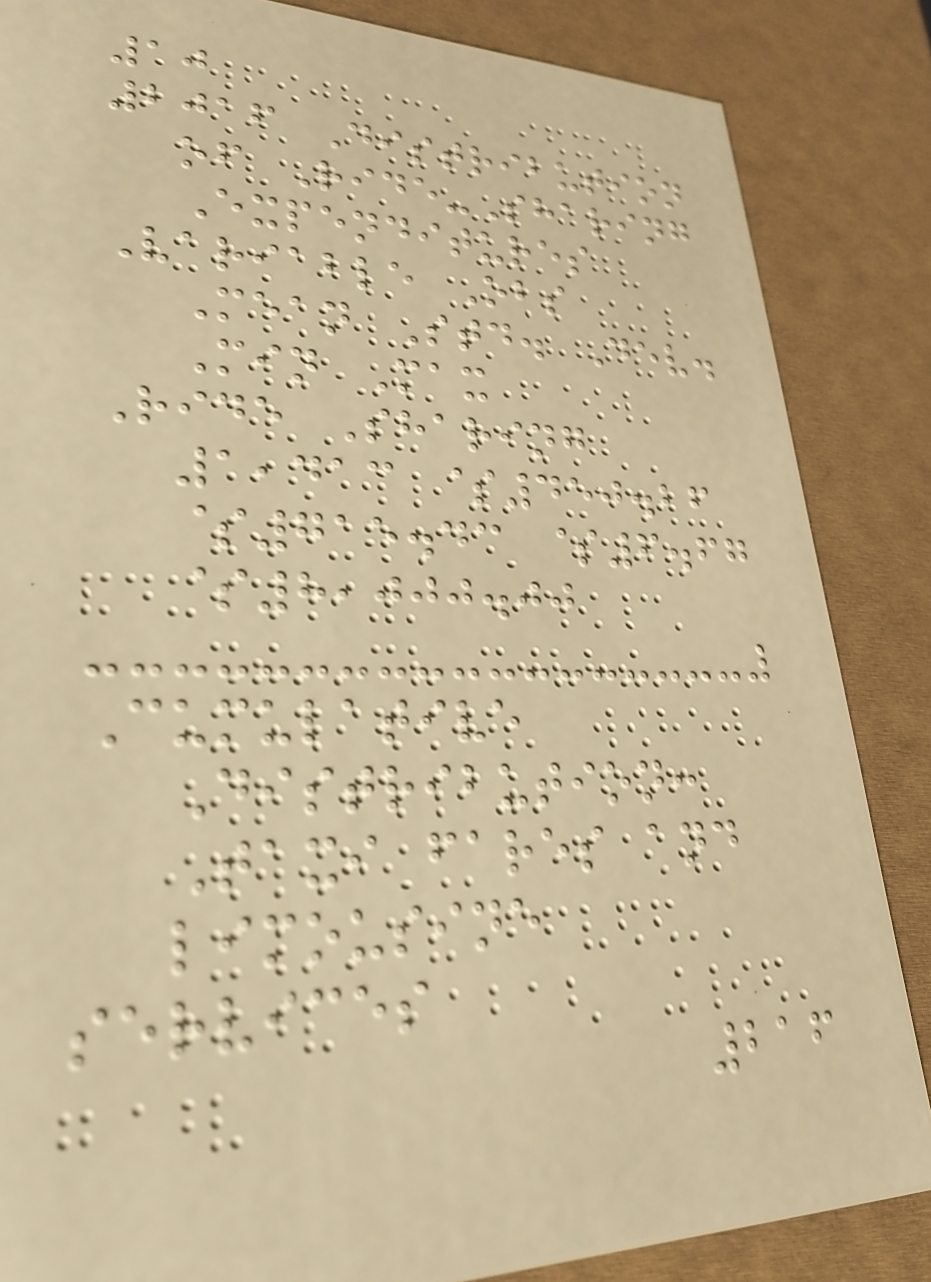10
2016 Distribution
of Ride-Sharing
Expenditures
Variable Obs
Mean Std. Dev.
Min Max
Ride Sharing
1,413 $450.26
$715.43 $6.67
$8,000.00
Cumulative
Distribution:
Taxi fares and
limousine
services
216
